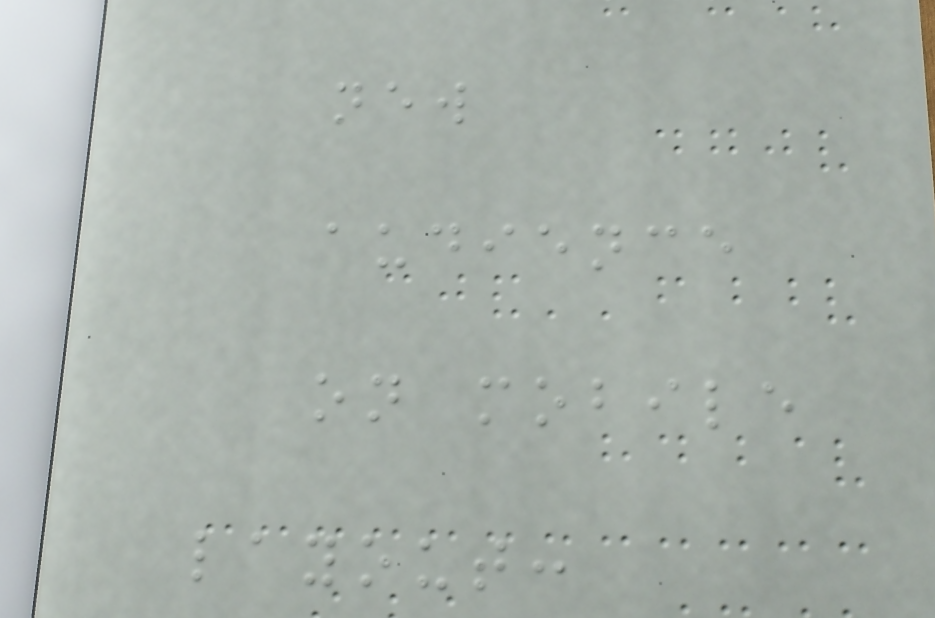new
audience
on mobile
layout:
